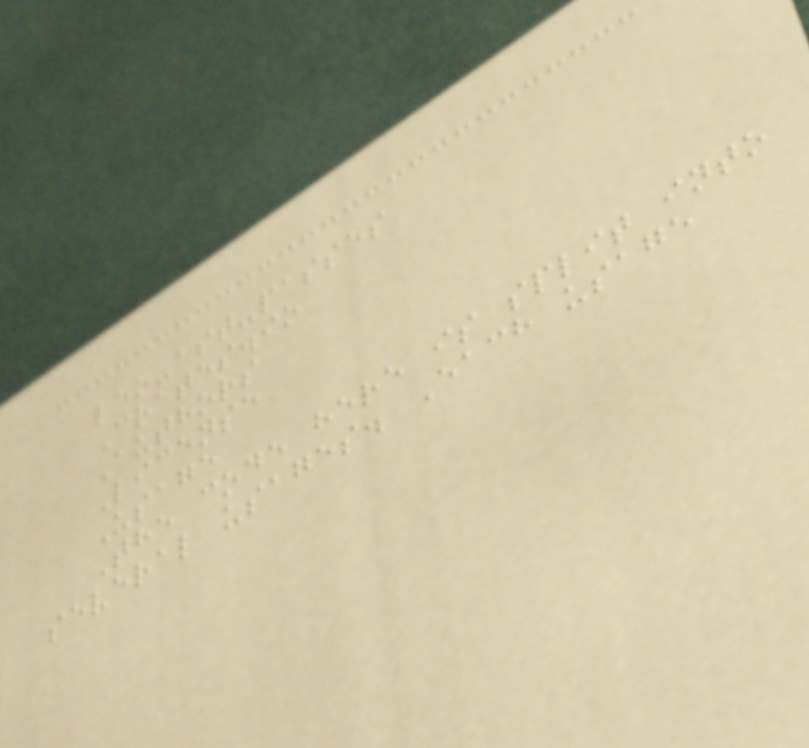leo-ast-passes
Crates.io
Authors
License
Usage
The code here is split into
several usages. Each usage
